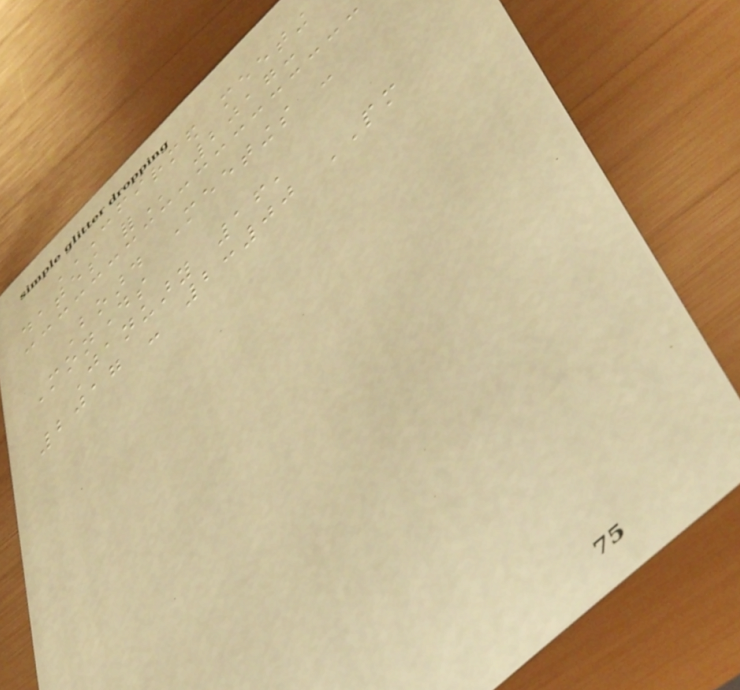CONFIRMED MEETING
DATES FOR 2017:
Board Meetings -
Mondays
January 16,
2017 - 2:00 PM
